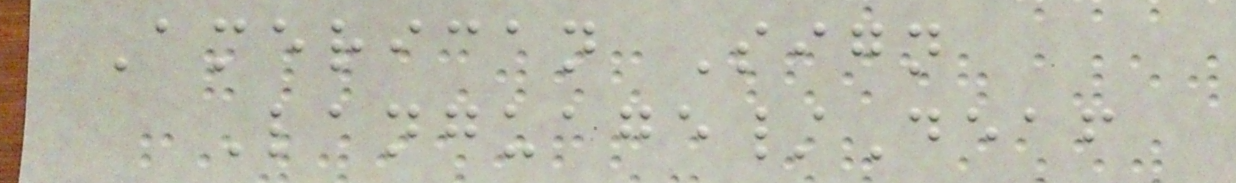American Sign
Language/Deaf
